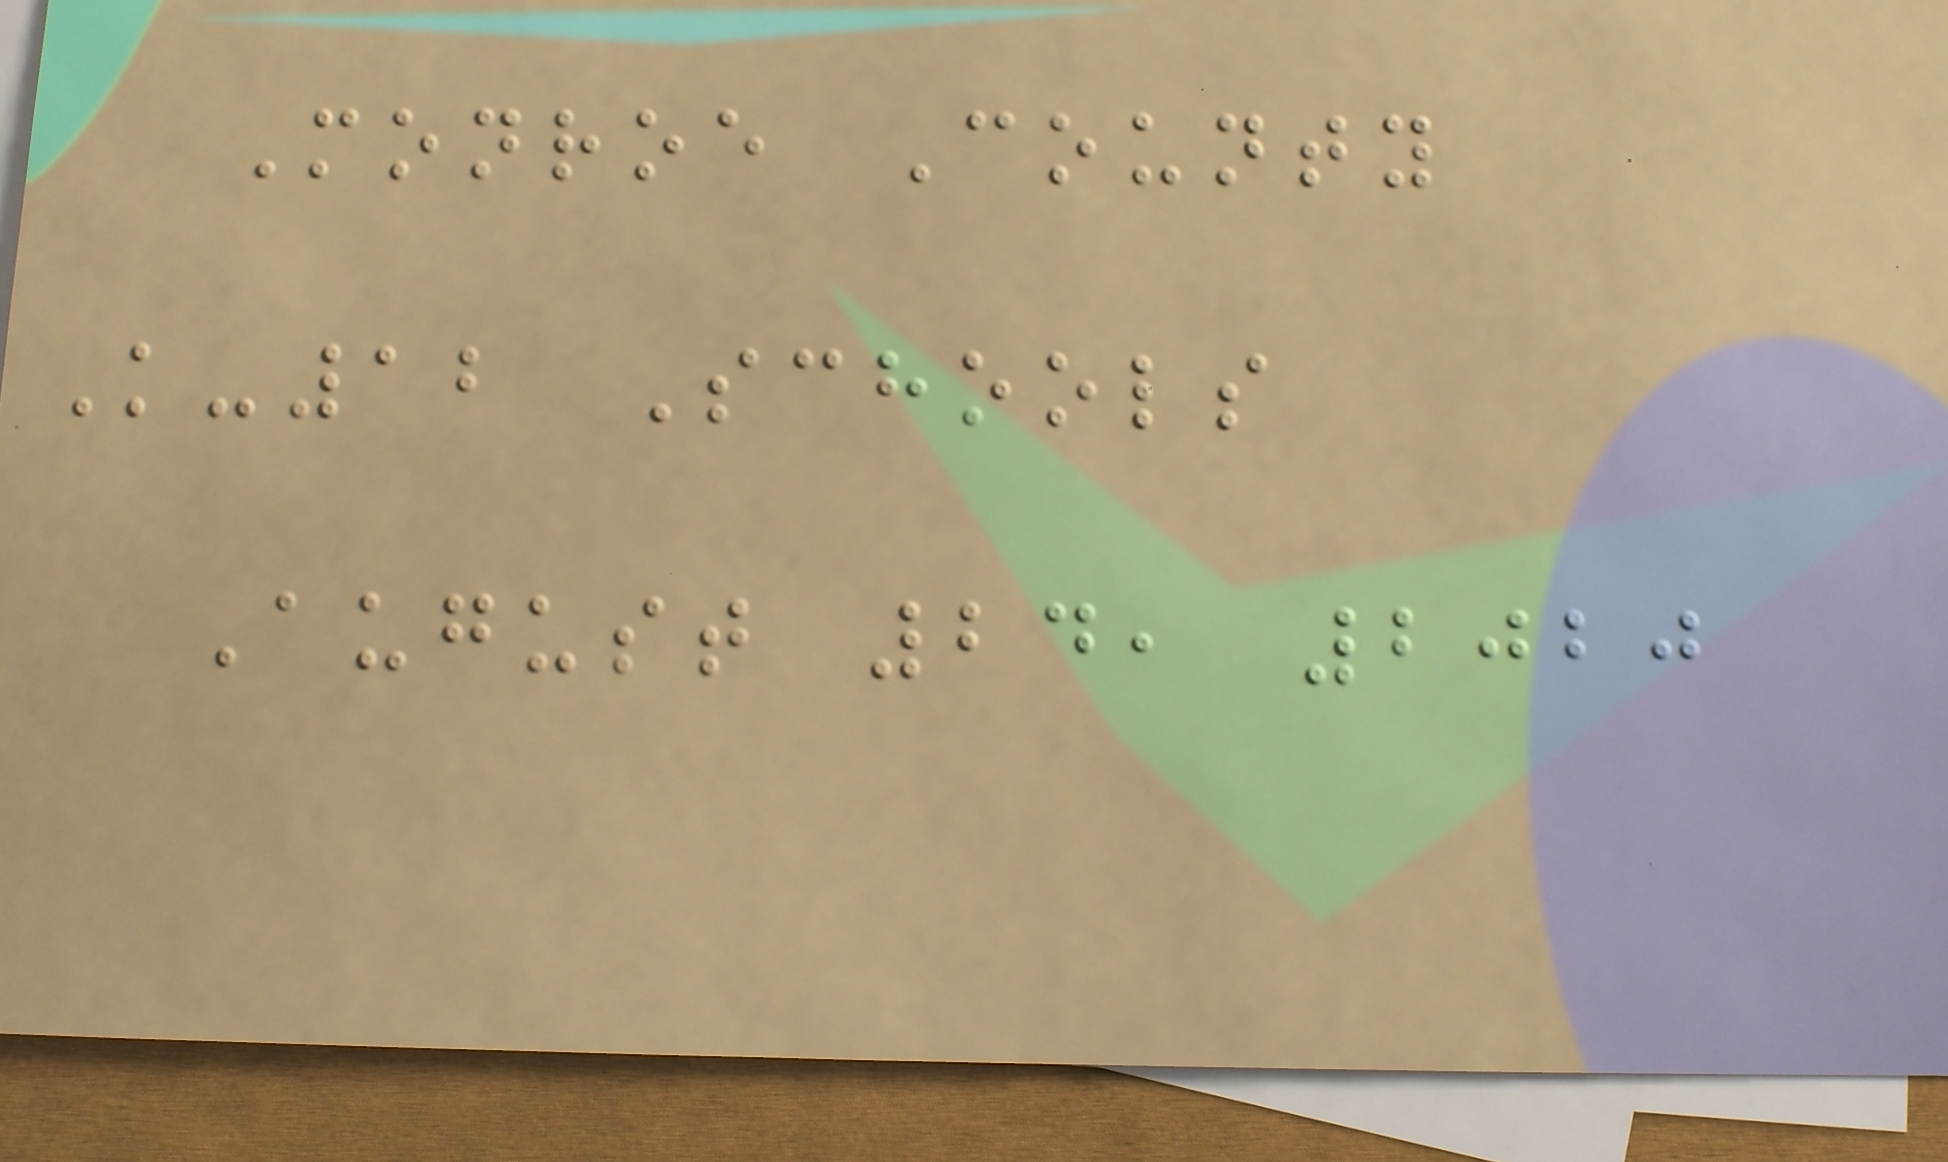Monroe County
K-12 Schools
August 24, 2020
